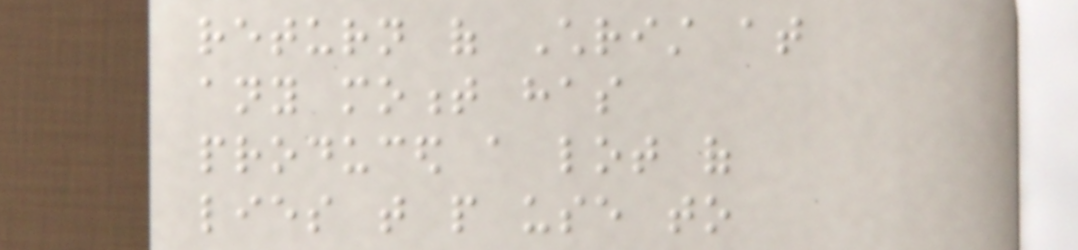return of Christ at
any moment has
produced a lot of
lies that people use to
